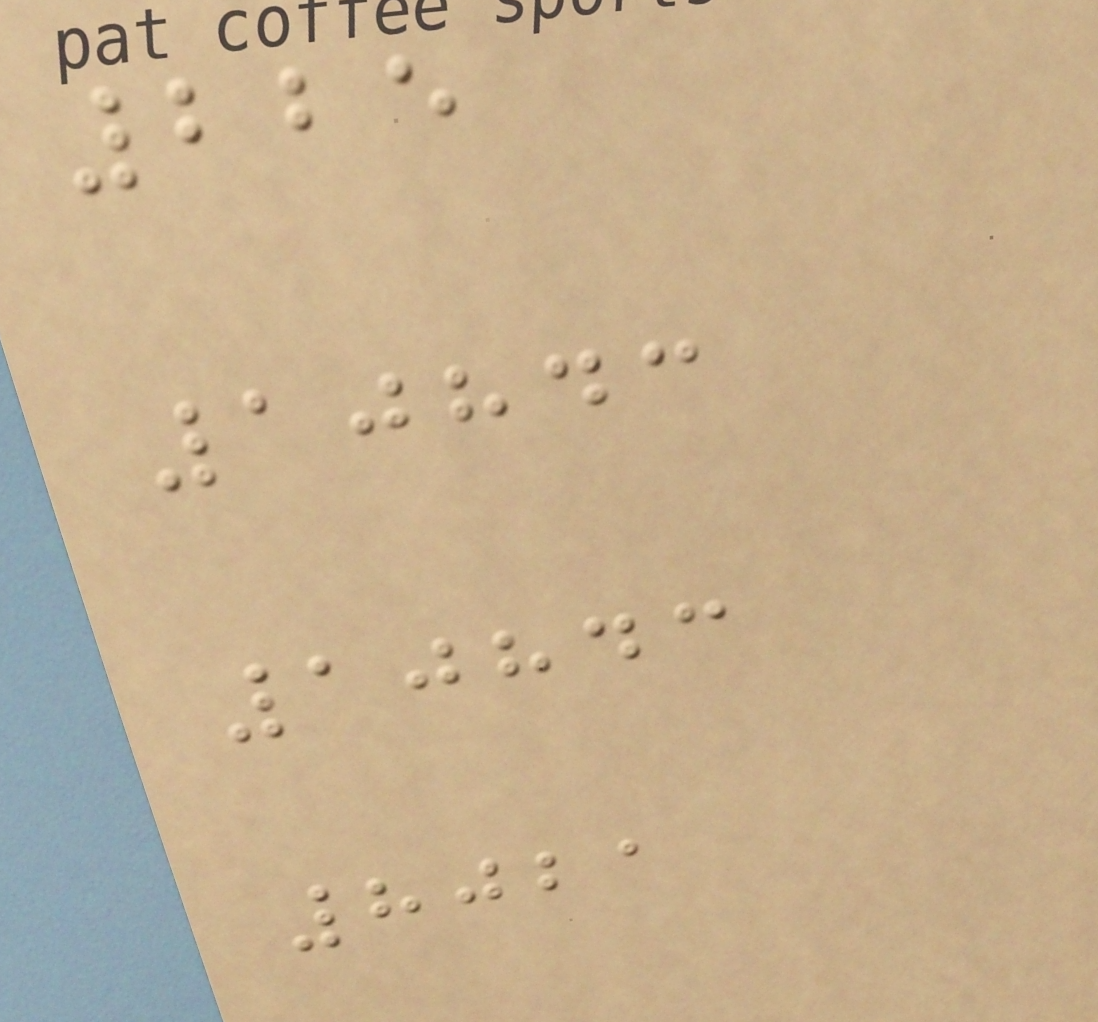225
10843
10843
8021
